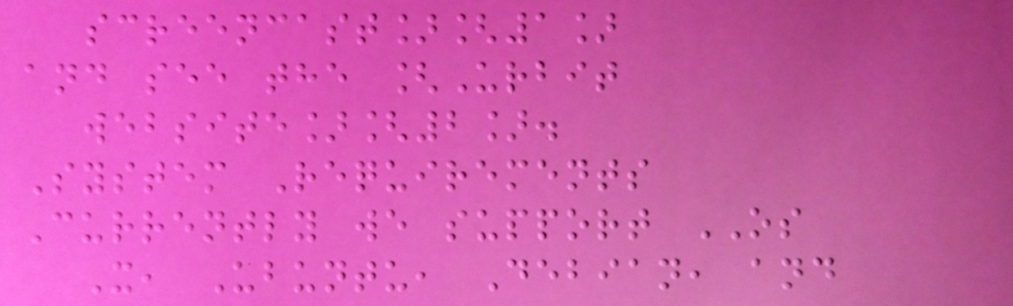screencast][1]
and see the [Urbit
website][2].
System Requirements
Currently we support OS
X, Ubuntu, Debian, and
